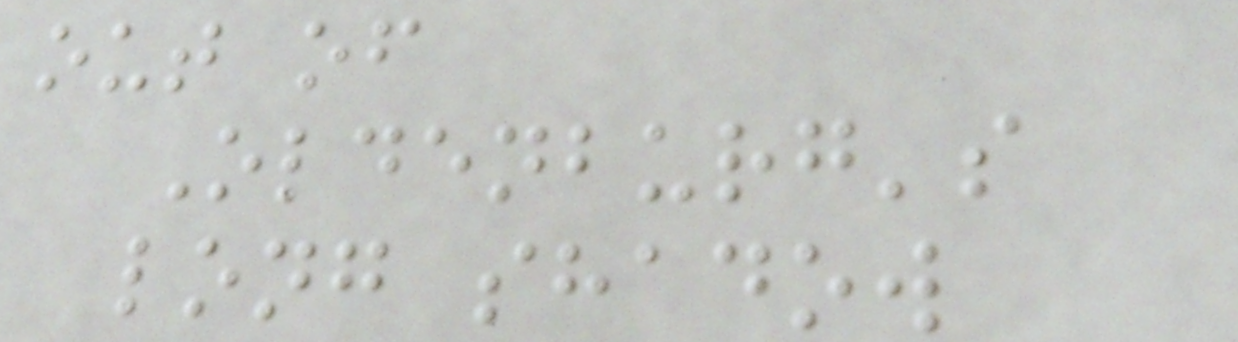out of
Oldenburg's
long shadow
